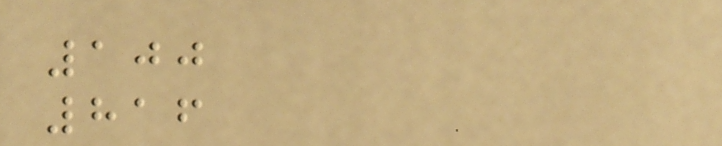100
816
